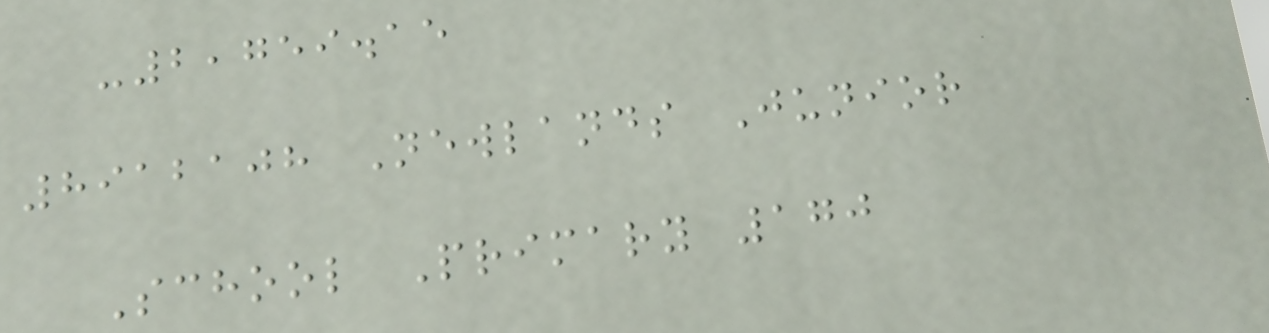-2,759.15
8912108 Newlands Junior
School Primary 170
